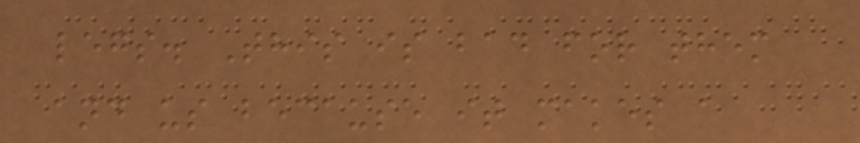legs. This is bad for them
and us because it makes a
